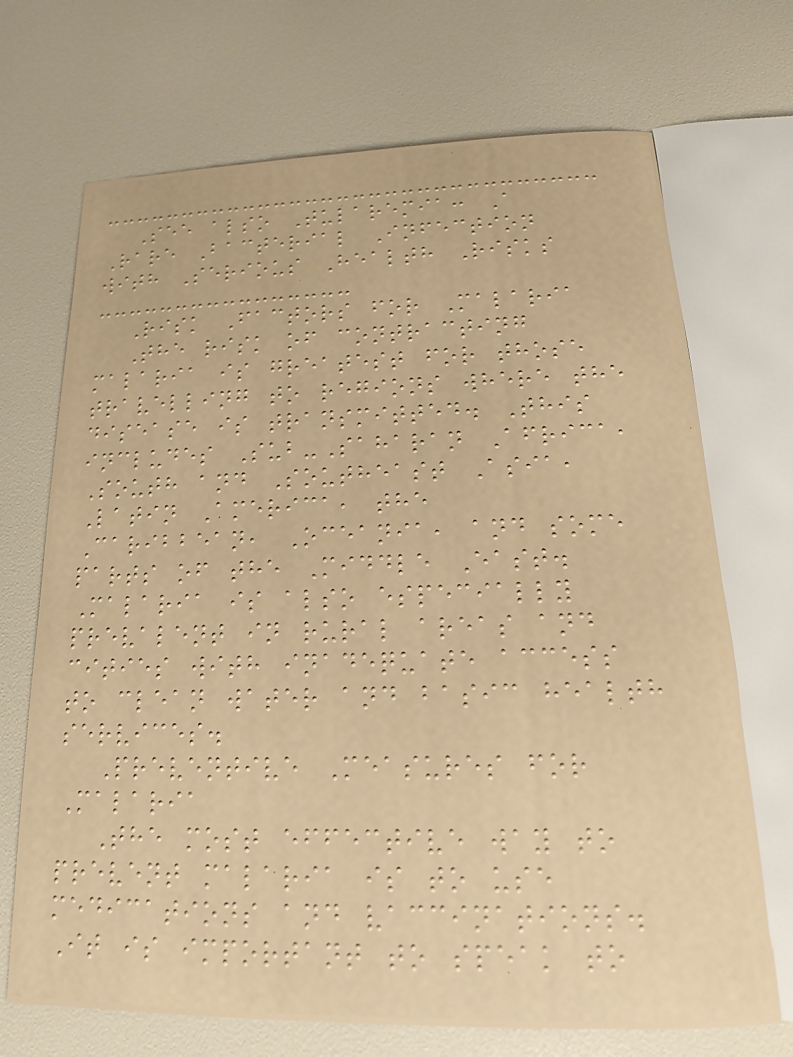See also Tularemia: A
Rare Bacterial Infection
with Serious Health Risks
Risk Factors for Malaria
The risk of contracting
malaria is greatest for those
travelling to regions where the
disease is transmitted. This
includes Sub-Saharan Africa,
South and Southeast Asia,
Latin America, the
Caribbean, Oceania, and some
parts of the Middle East.
Malaria is also especially
prevalent in rural areas and
cities with inadequate access
to clean water and basic health
services.
Preventive Measures for
Malaria
The most effective way to
prevent malaria is to use
medications and vaccinations.
It is important to speak to
